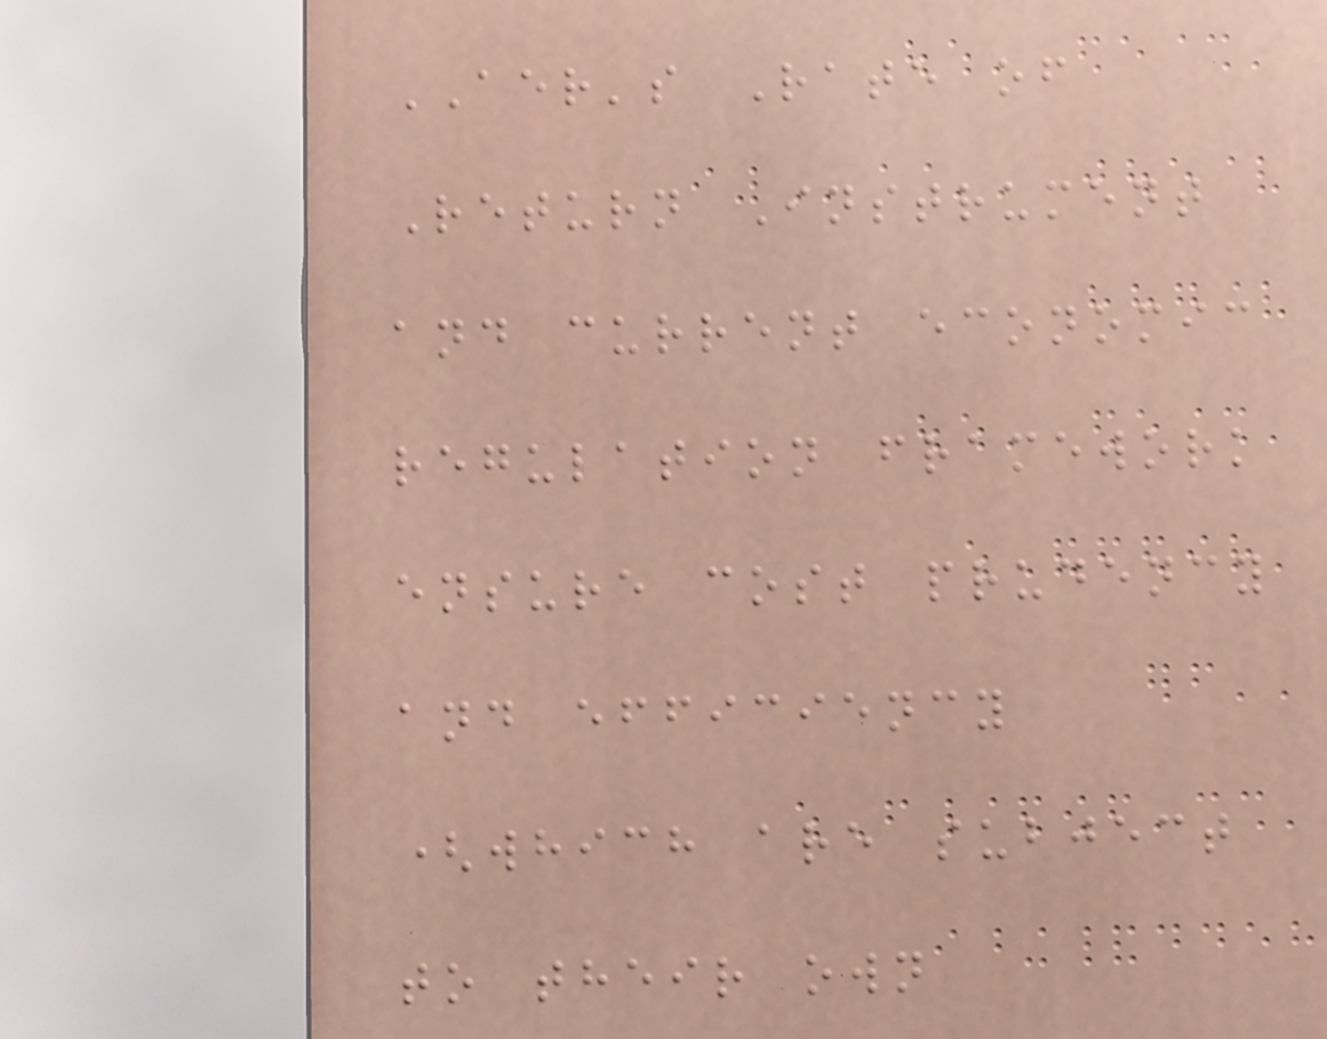AER's Rate of
Return Instrument
and current economic
regulation framework
ensure cost prudency
and efficiency
(which are subject
to their own
